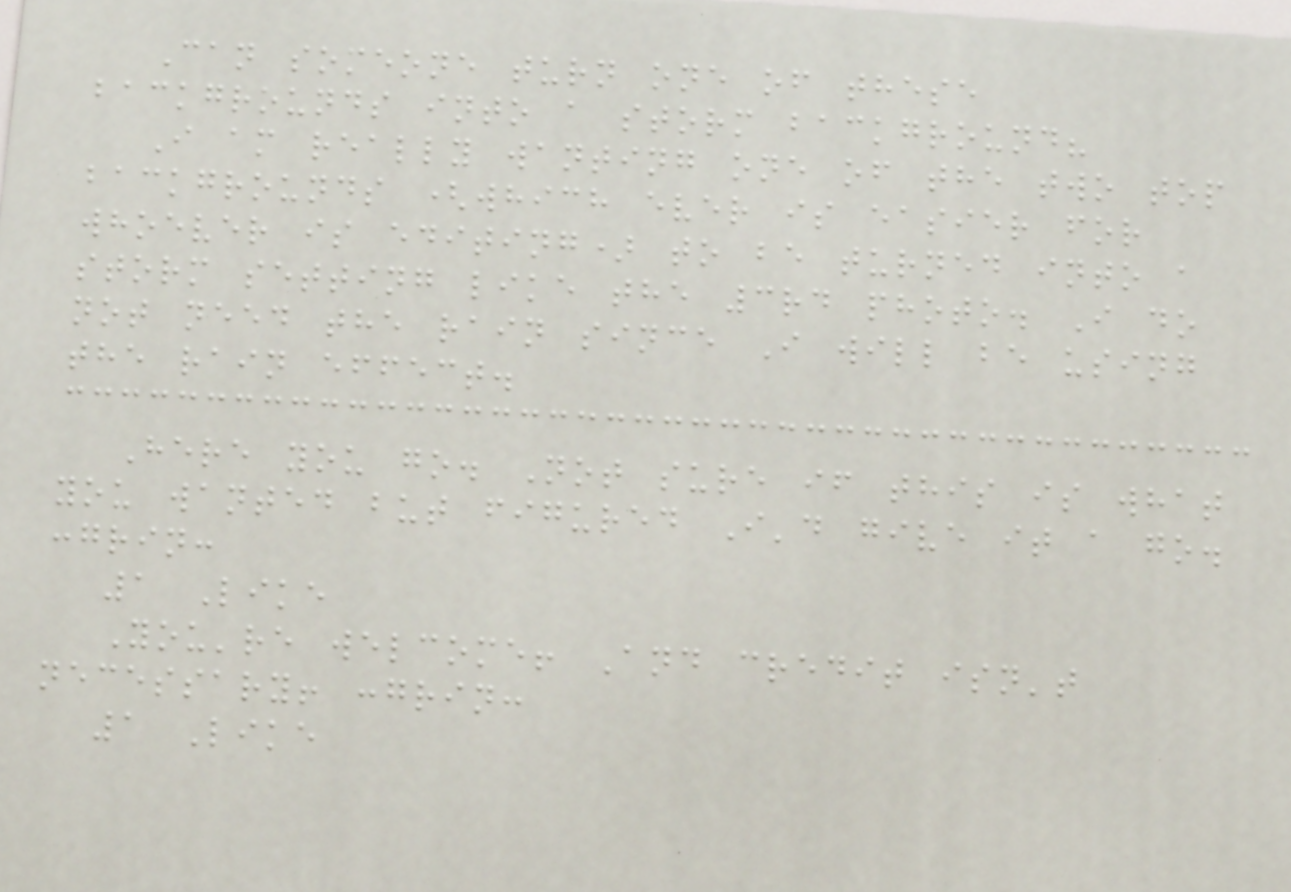Can someone turn one of these
backgrounds into a storm background?
I am really wanting one of the two top
backgrounds (which ever is easier for
whoever is editing) to be turned into a
storm setting like the 3rd photo. I do
not need the rain since I will be using
the rain effect.
Here you go. Not sure if this is what
you wanted but figured I'd give it a go.
:grin:
1 Like
You're welcome! And credit isn't
necessary! :grin:
1 Like
